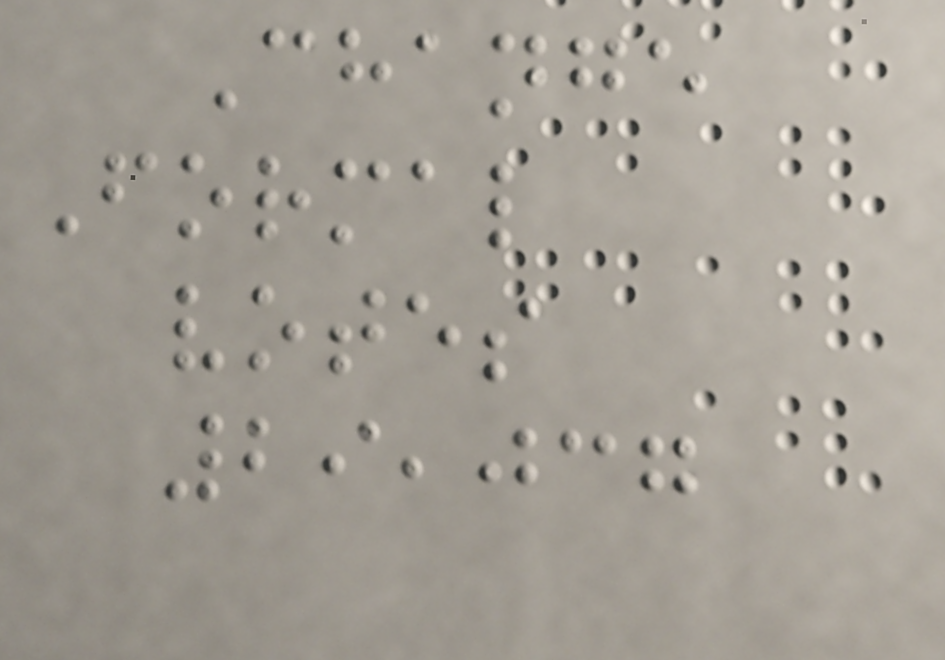Change
Formal
votes
29,037
